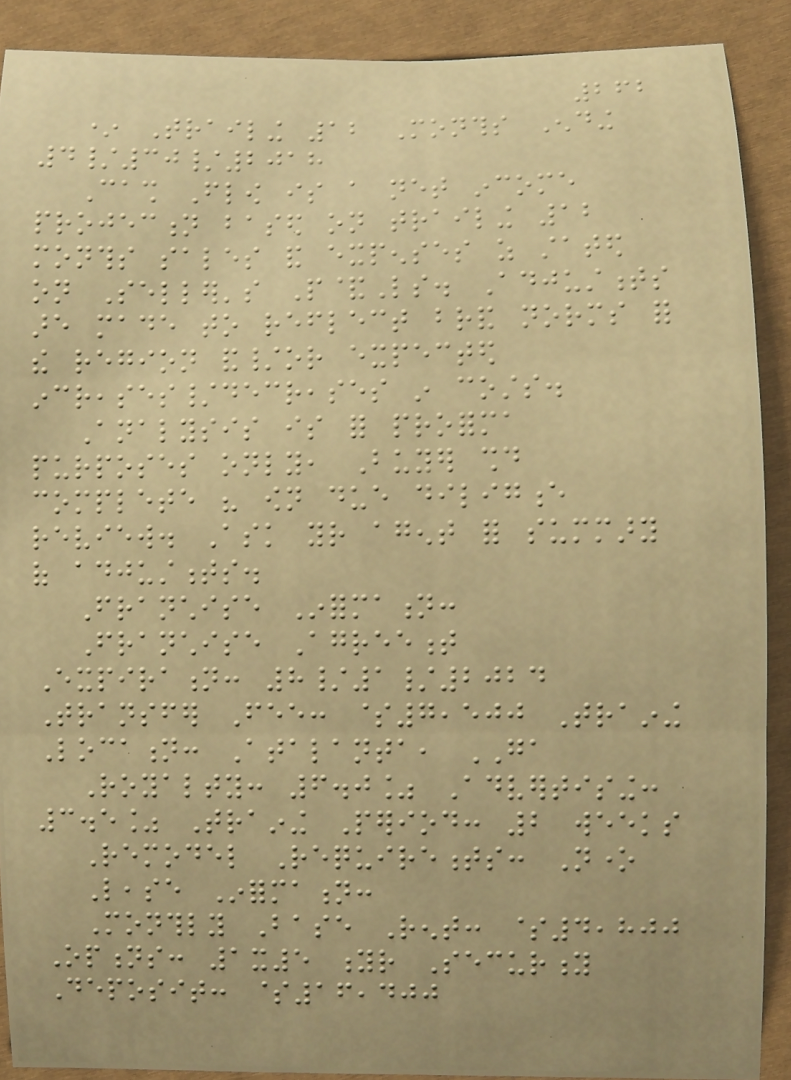262
* Trailing 12 Months Ending
4/30/2018
Cash Flow is a net income
projection based on trailing 12
months sales and expenses as stated
on Seller's P&Ls. Adjustments
are made to reflect brand norms for
the region and/or expected
increases/decreases in costs.
Analysis is for proforma
purposes only, Buyer should
complete his own due diligence
review. Ask your agent for summary
of adjustments.
Franchise Information:
Franchise Agreement
Expiration: 8/1/2024
Transfer Fee: $7,500 Training
Location: Atalanta, GA
Royalty: 6.0% Advertising:
3.5% Training Period: 2 weeks
Remodel Requirements: None
Lease Information:
Monthly Base Rent: $4,800
Options: 1x5 yr Security
Deposit: $16,400
